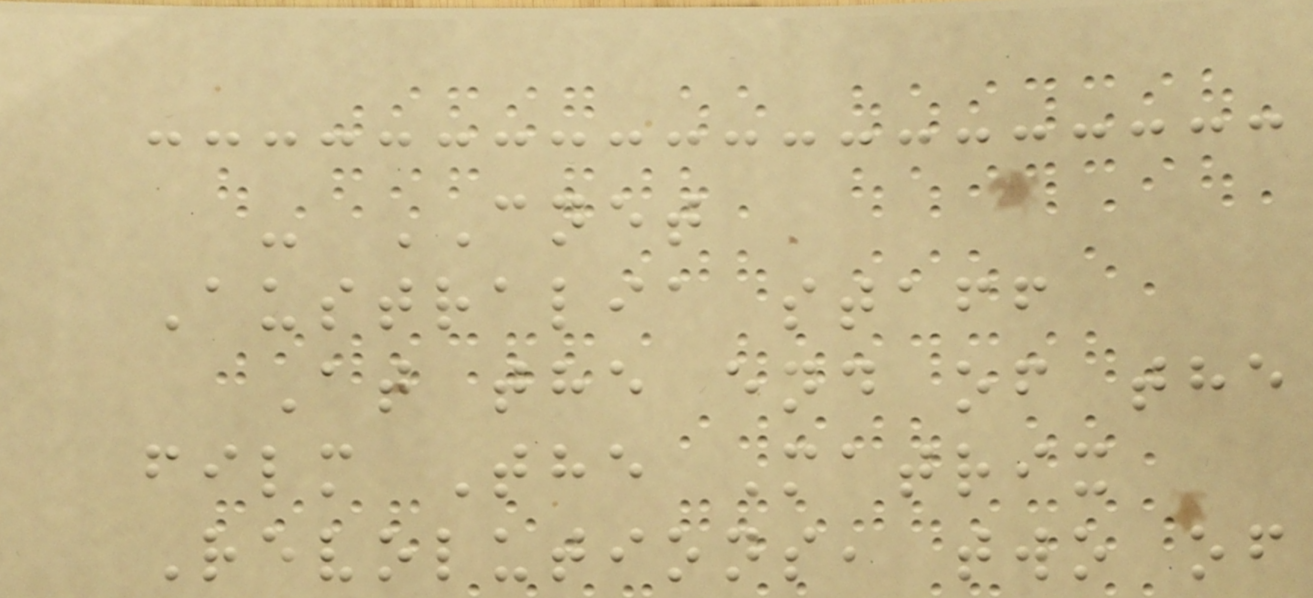- CNET
Australia staff
At the end of the
film The Matrix
Revolutions, two of
